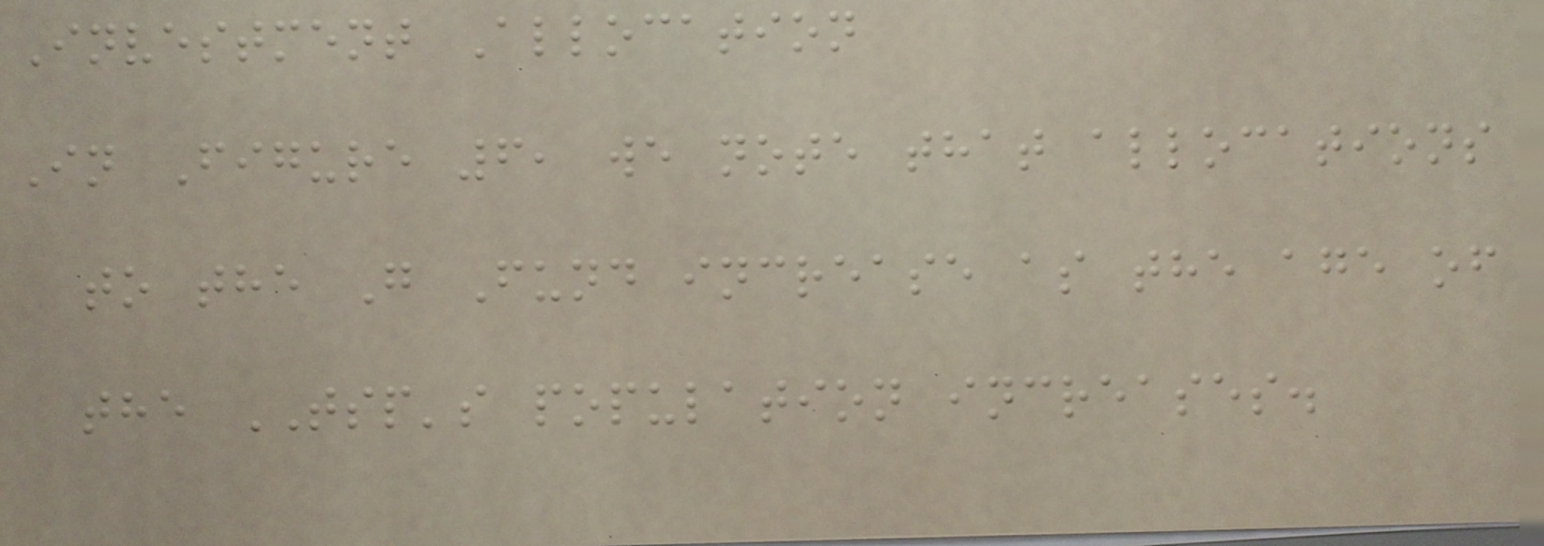Investment Allocation
In Figure 6, we note that allocations
to the G Fund increase as the age of
the TSP's population increases.
